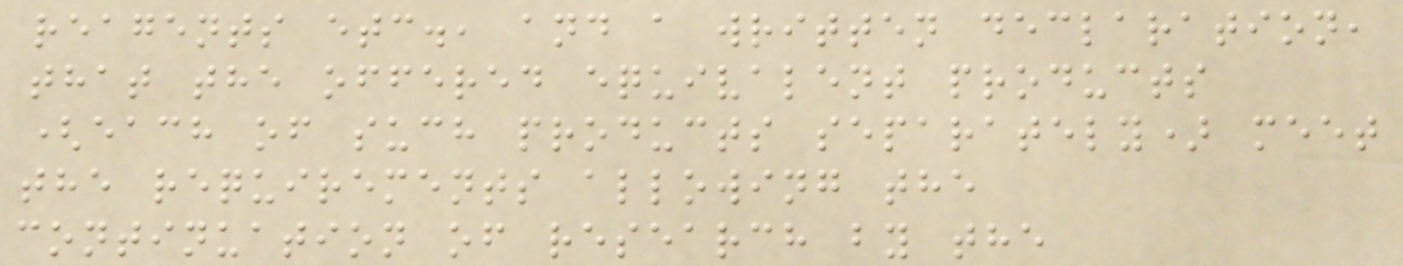reagents etc., and a written declaration,
that the offered equivalent products
(each of such products separately) meet
the requirements allowing the
continuation of research by the
